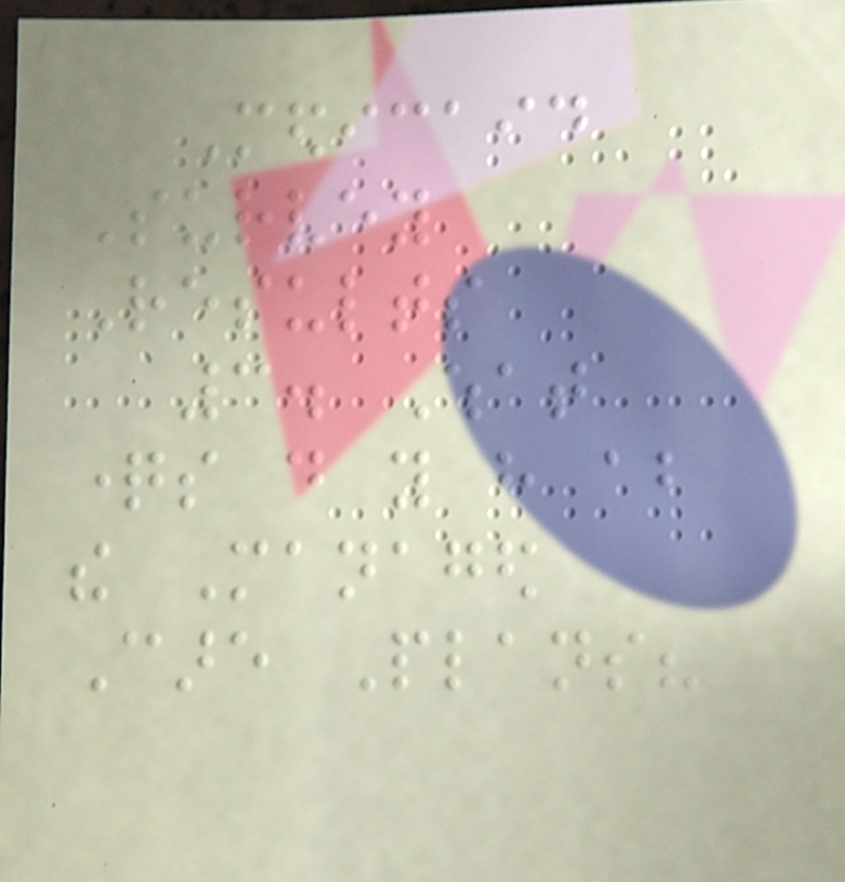Medicaid
Survey
Results
3. What
questions do you have about
the Managed
Care Plans?
